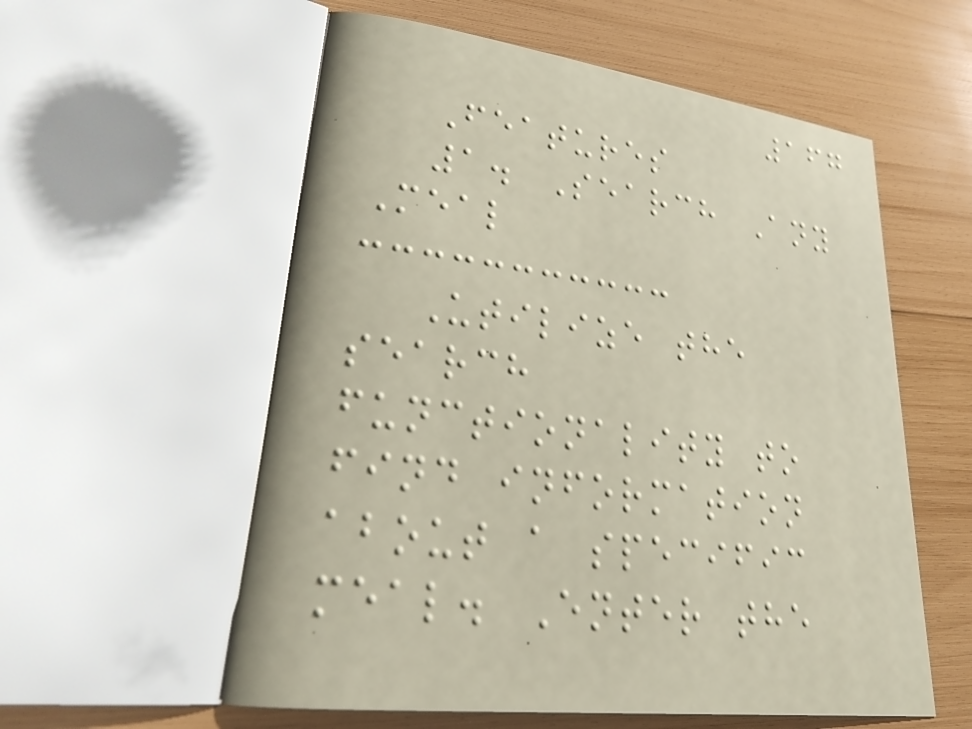167
Features
1. Search Any
Meal
Utilize the
search
functionality to
find information
about a specific
meal. Enter the
